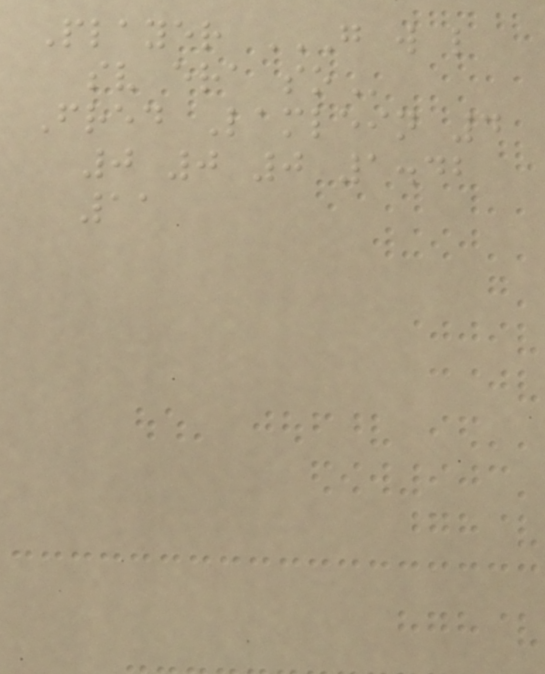Player G W L
SV ERA SO
Fred Lamlein 4
0 0 0 1.42
11
